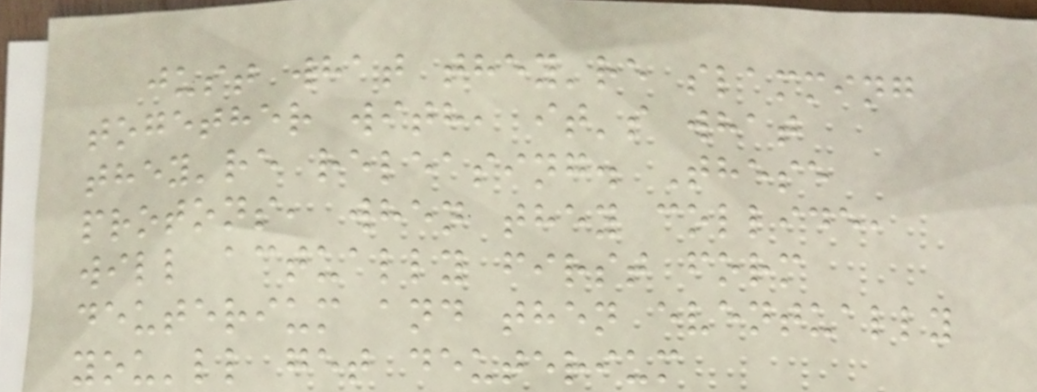just what they're slamming
together with, it's what
they're releasing. These
protons, when they collide,
will actually first form
deuterium and then eventually
you'll get deuterium
